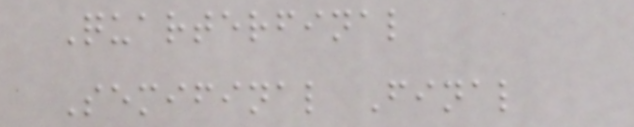Quarterfinal
Semifinal Final
